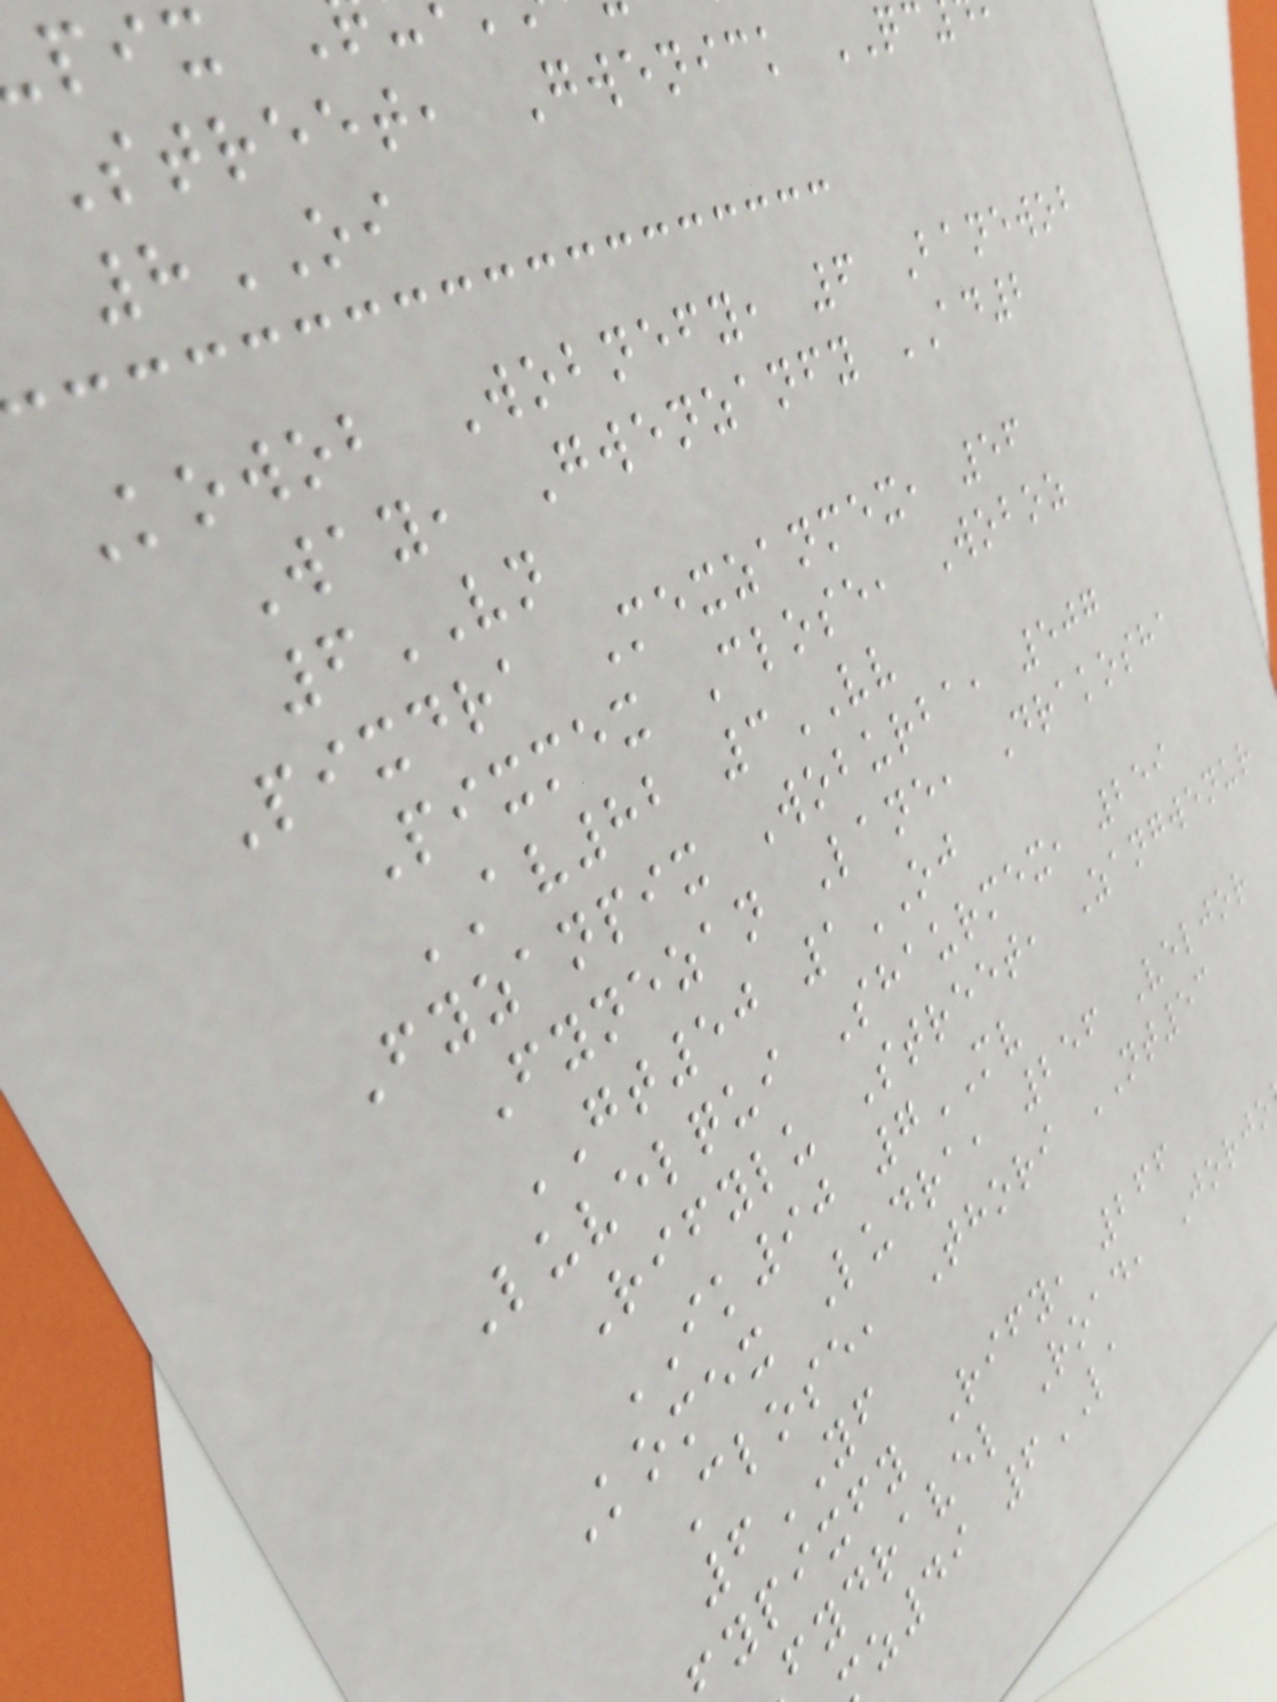Street, Gwenick QC
8OI
Kowob Wobnefy, 6 Banewob
Way, Gwenzanfy AD2
6VN
Pixdra Mexzanmex, 56
Pixmex Close, Woboz
AV82 3VV
Fyzanpix Woburba, 507
Fynezan Lane, Drakosha
GT50 1OJ
Luvelqui Shaurmex, 259
Rifylu Street, Zangwenur
IK90 7MV
Komex Ludra, 256 Veljor
Close, Thori NT53
6YF
ypixfy Rify, 266
fydravel Road, Jorjo
z49 6LA
